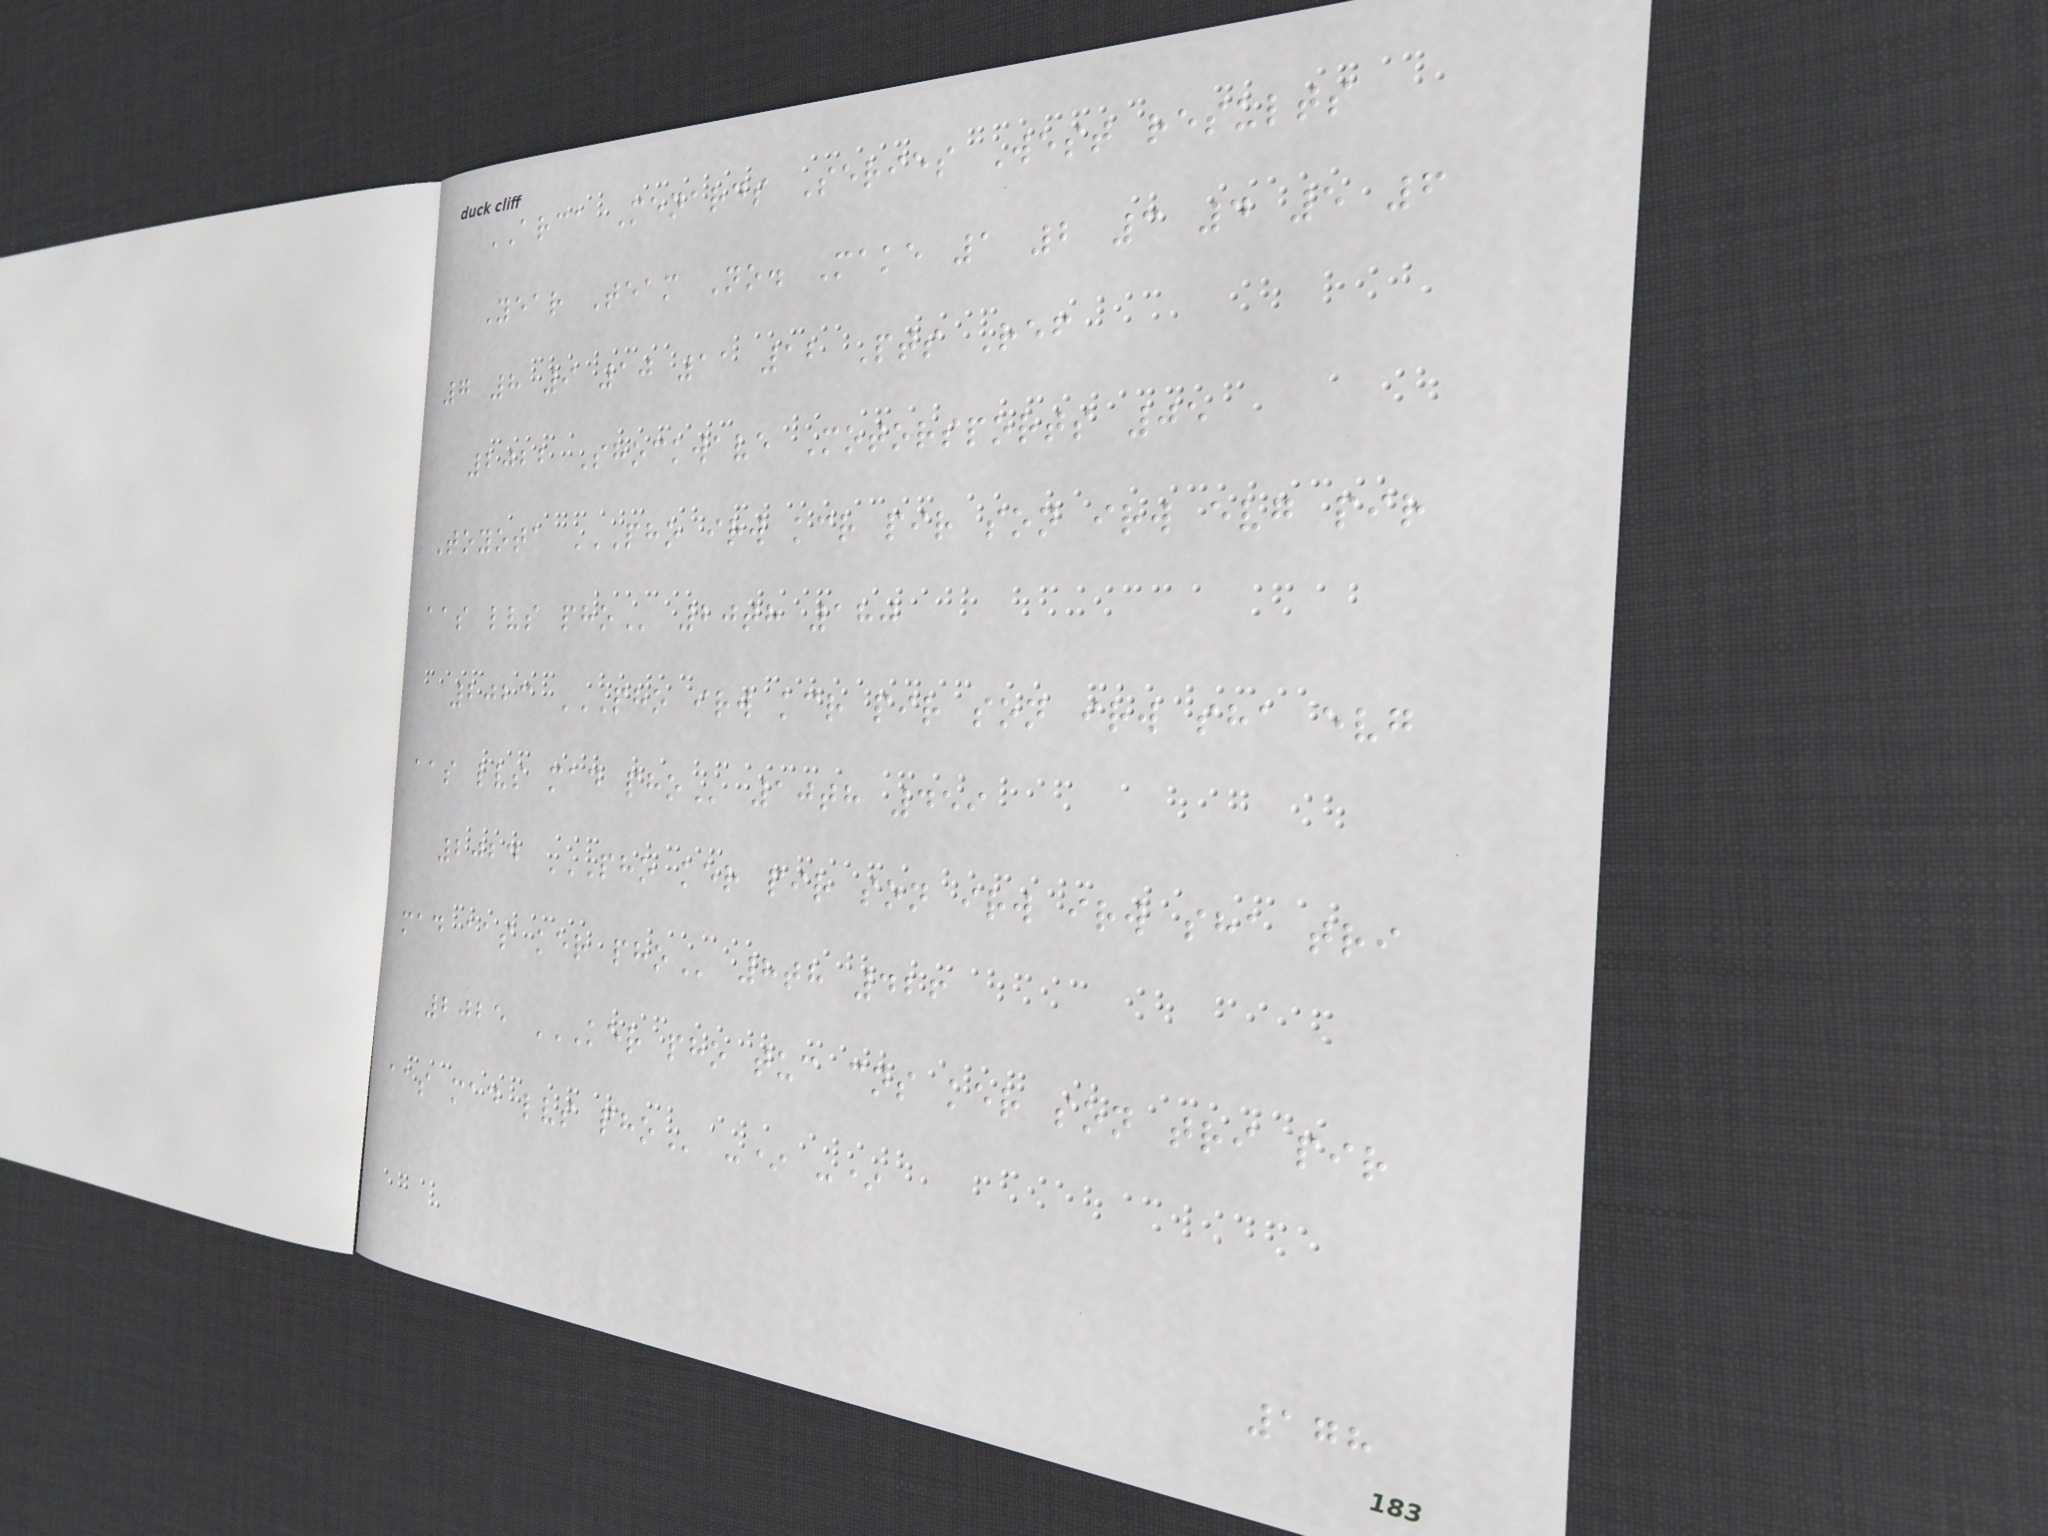ARCA Menards Series West results
Year Team No. Make 1 2 3 4 5 6
7 8 9 10 11 12 Pts Ref
2022 Shockwave Motorsports 05
Toyota PHO IRW KCR PIR SON IRW EVG PIR
AAS LVS PHO 20th 180
2023 PHO IRW KCR PIR SON IRW SHA EVG
AAS LVS MAD PHO 10th 459
2024 PHO KER PIR SON IRW IRW SHA TRI
MAD AAS KER PHO 8th 426
2025 KER PHO TUC CNS KER SON TRI PIR
AAS MAD LVS PHO -* -*
178
